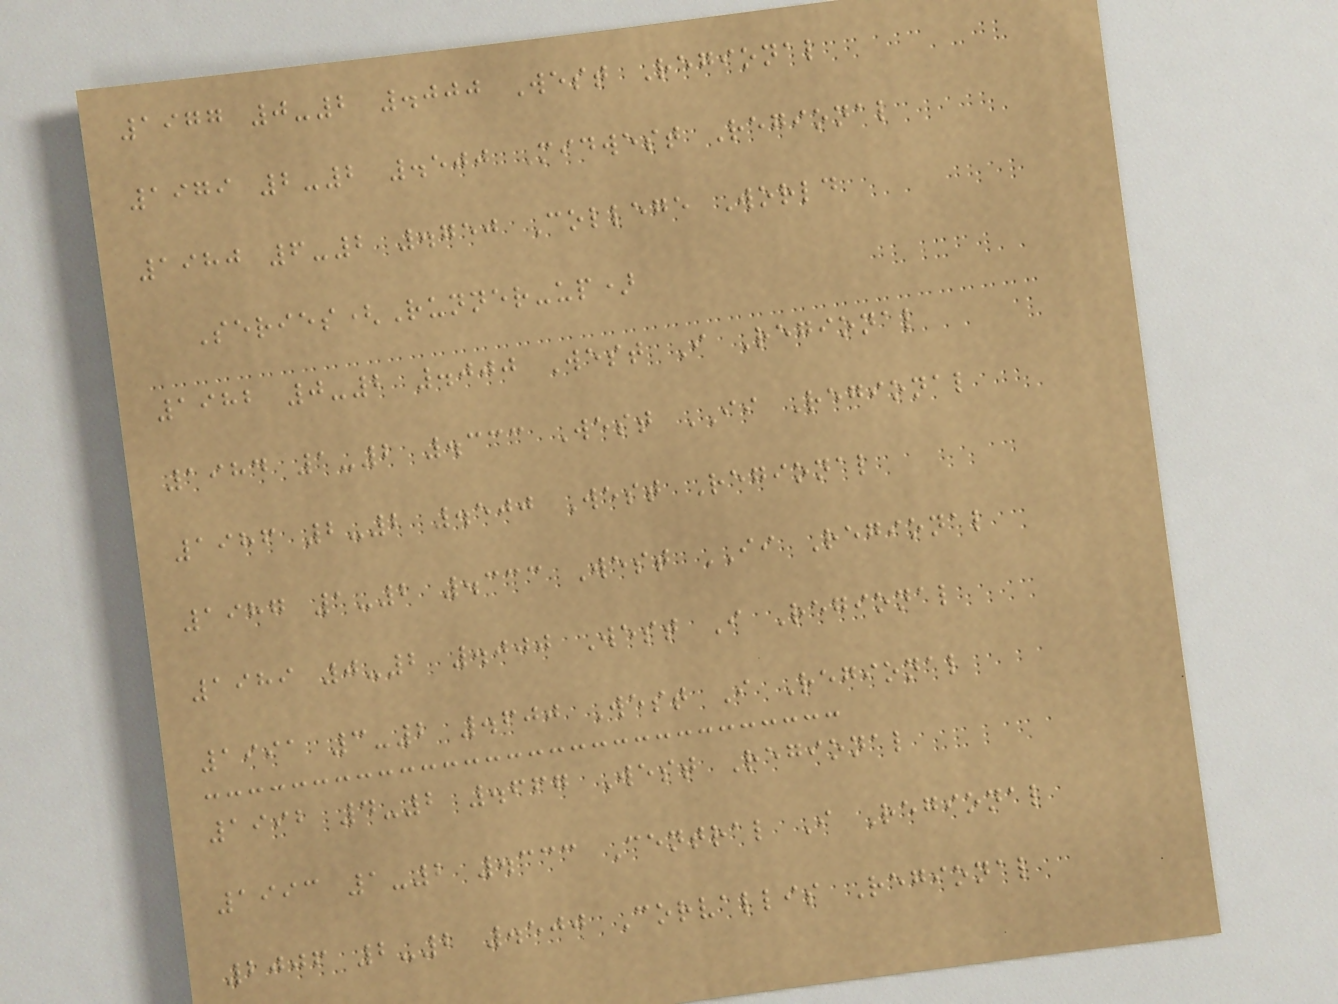1977 0-2 .000 West Regional
1979 2-2 .500 Midwest Regional
1980 6-2 .750 College World
Series(Runner-up)
1982 0-2 .000 West I Regional
1984 1-2 .333 West II Regional
1986 2-2 .500 West Regional
1987 1-2 .333 West II Regional
1989 0-2 .000 West I Regional
1991 3-2 .600 West I Regional
1992 4-2 .667 West Regional
1993 1-2 .333 Central I Regional
2006 2-2 .500 Corvallis Regional
